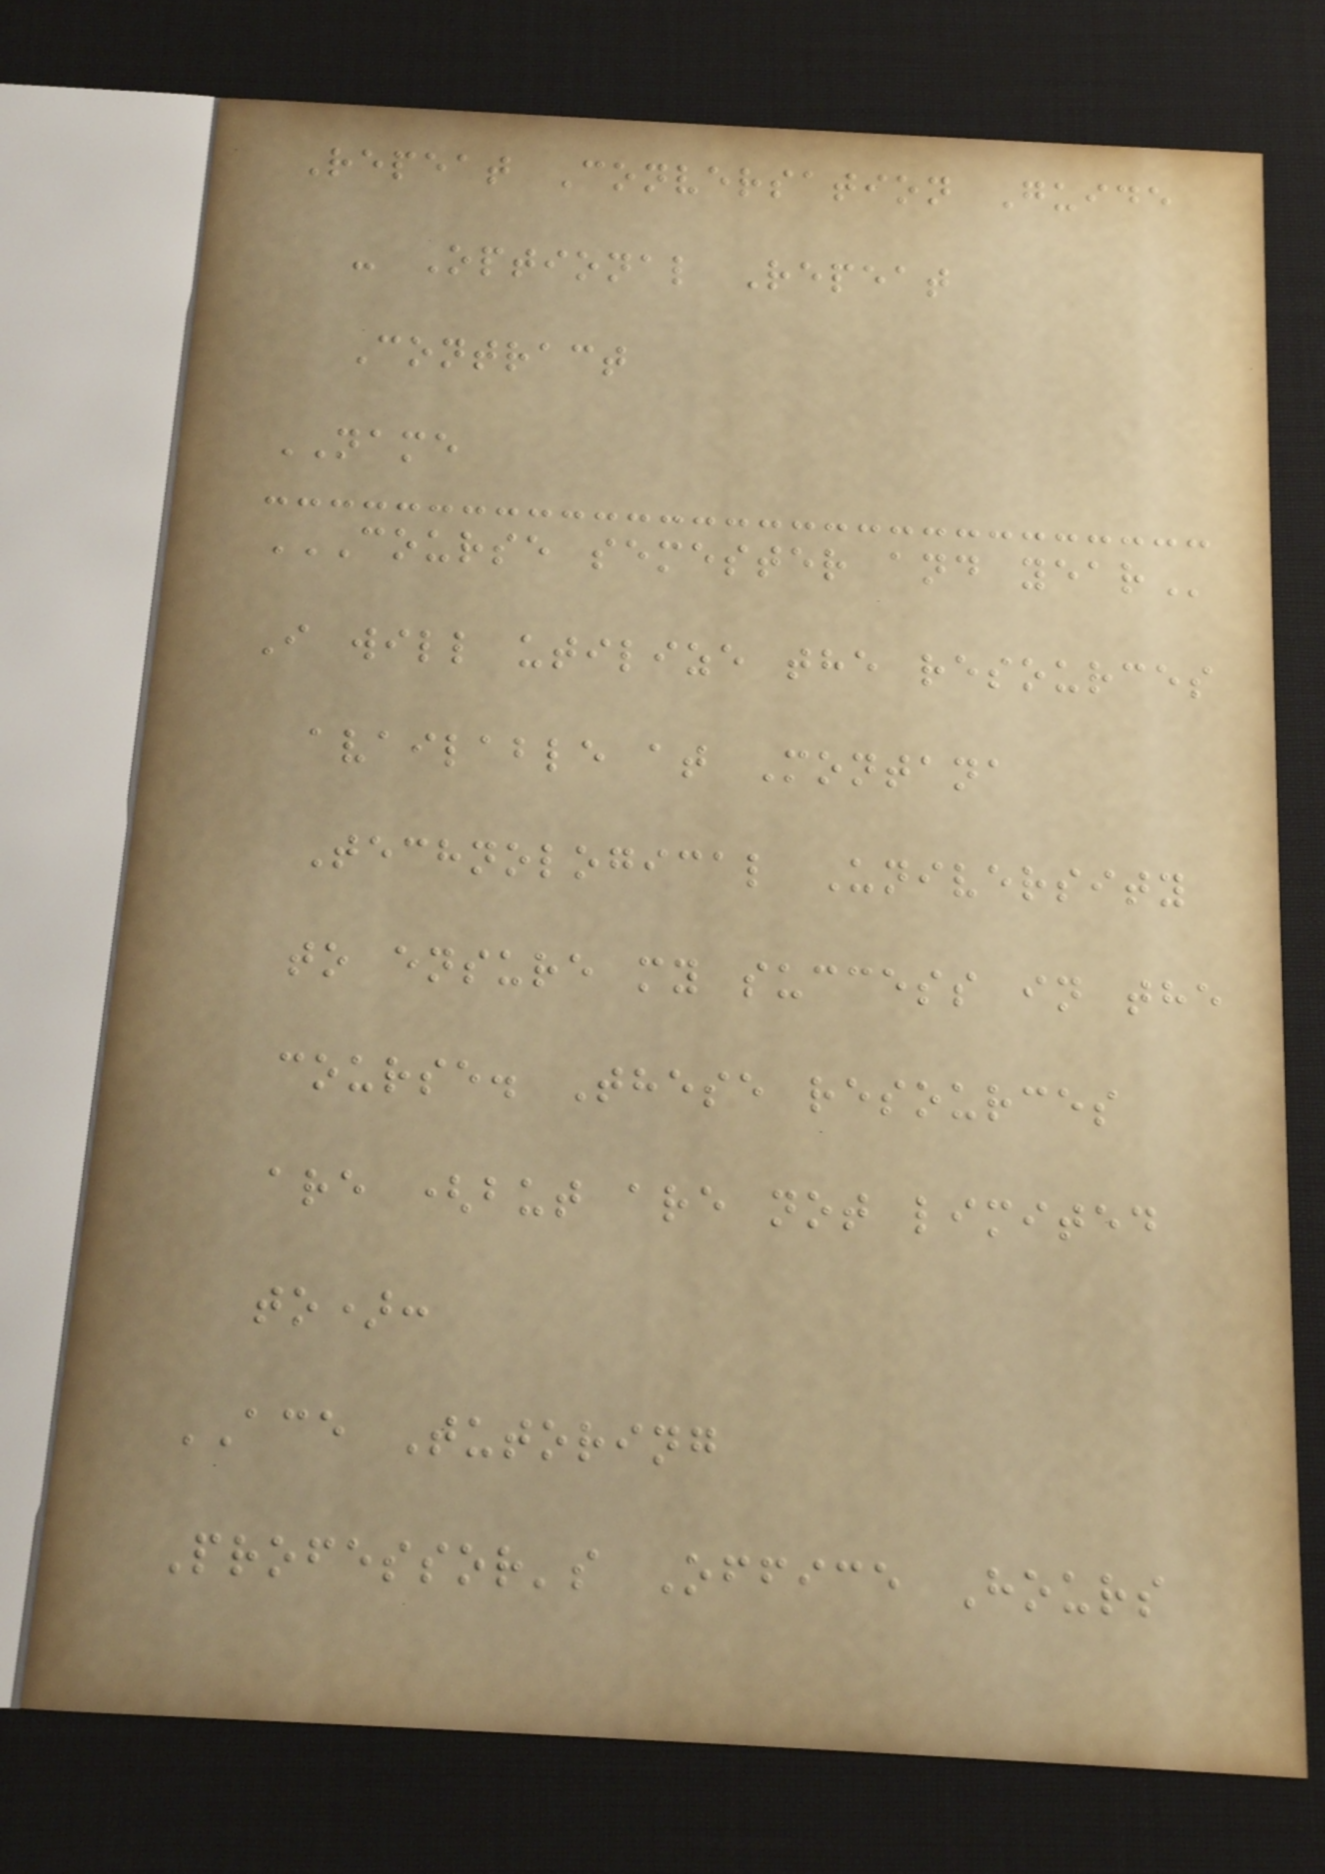Repeat Conversation Guide
- Optional Repeat
Contract
NAME
COURSE SEMESTER AND YEAR
I will utilize the resources
available at Montana
Technological University
to ensure my success in the
course. These resources
are (but are not limited
to):
ACE Tutoring
Professor's Office Hours
